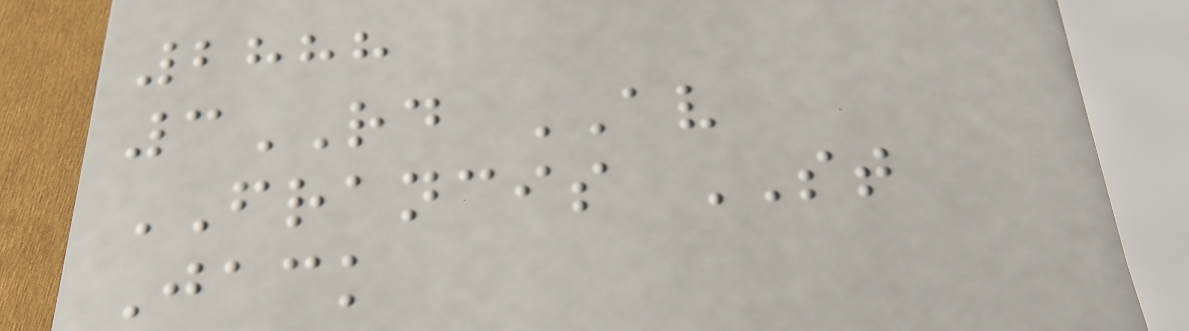2888
3RD AV
FRANCIS ST
Jack
